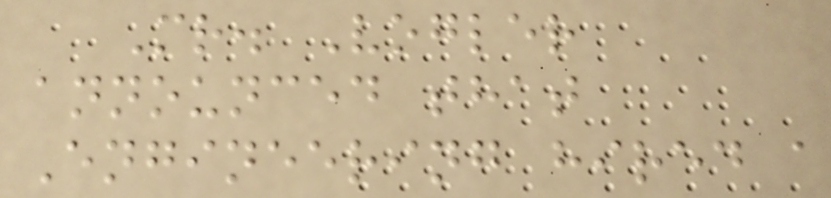Mr. Vogler
announced that
Engineering hired a
